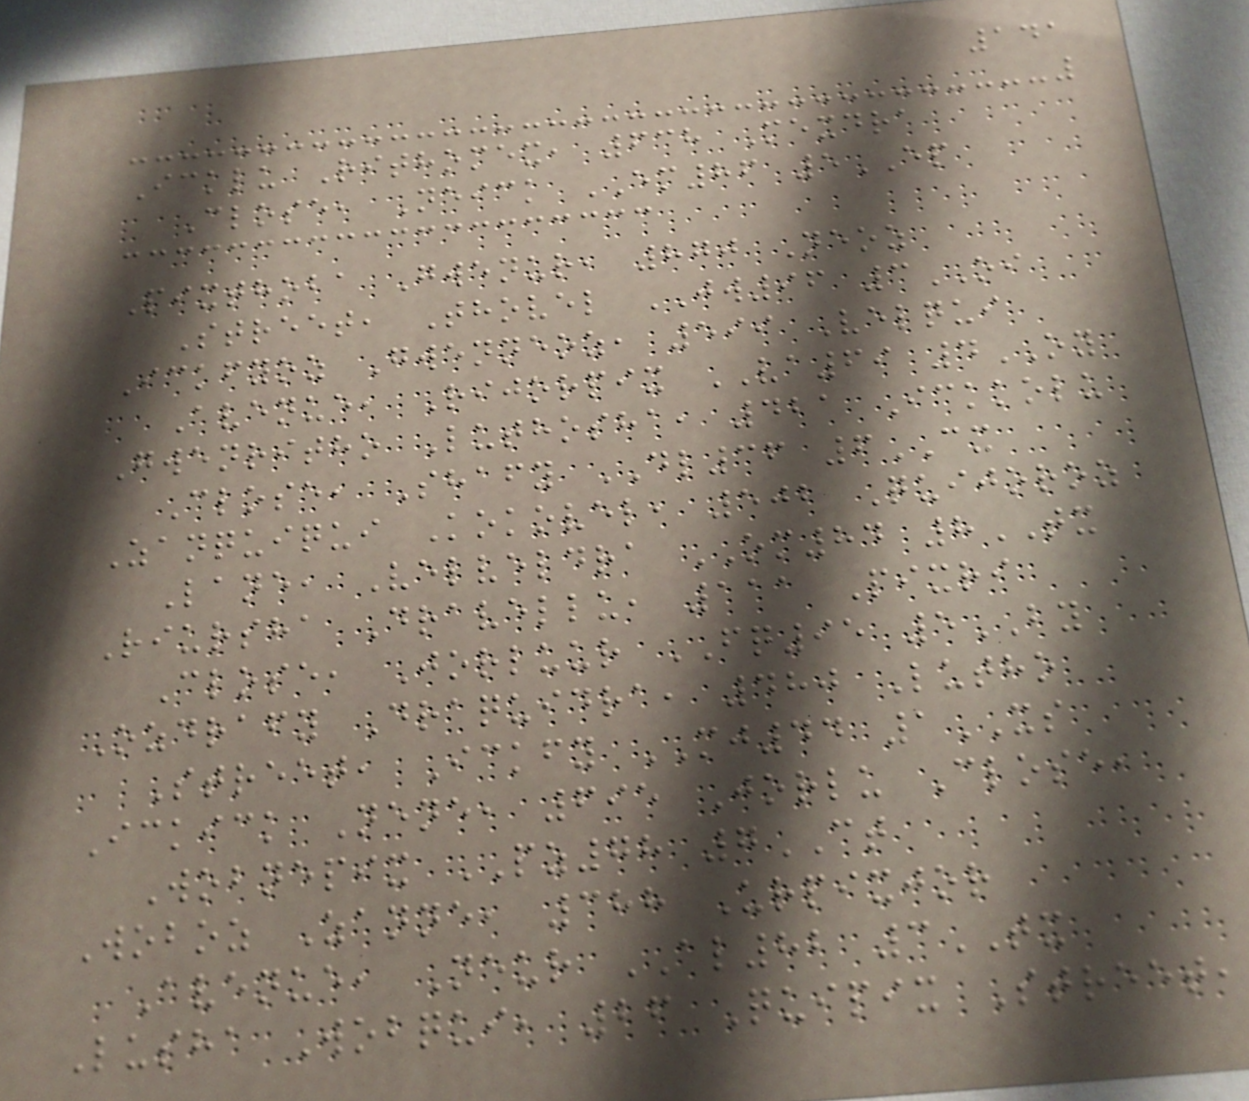141
Icklu Rithomex, 638 Mexdra
Close, Neick EM86 5EP
Pixthoba Gwenur, 870 Neoz
Street, Thovel JW96 3OI
Ickfyoz Gwenneoz, 599 Velqui
Avenue, Rijorpix VA69 4OY
Gwenritho Luthosha, 421 Ickkolu
Close, Shafy DL36 6CX
Zanquiqui Kokovel, 502 Quijoroz
Lane, Velveldra OM84 8TX
Riursha Dravellu, 111 Pixri
Close, Jorluur FQ95 5BY
Ozdrafy Draquidra, 480 Lutho
Street, Ickfy MJ44 1XS
Ickick Nene, 695 Jorlu Close,
Wobnepix PZ78 7CT
Woboz Zanne, 388 Urpixjor
Avenue, Neur AL82 3TX
Lusha Wobqui, 26 Quipix Street,
